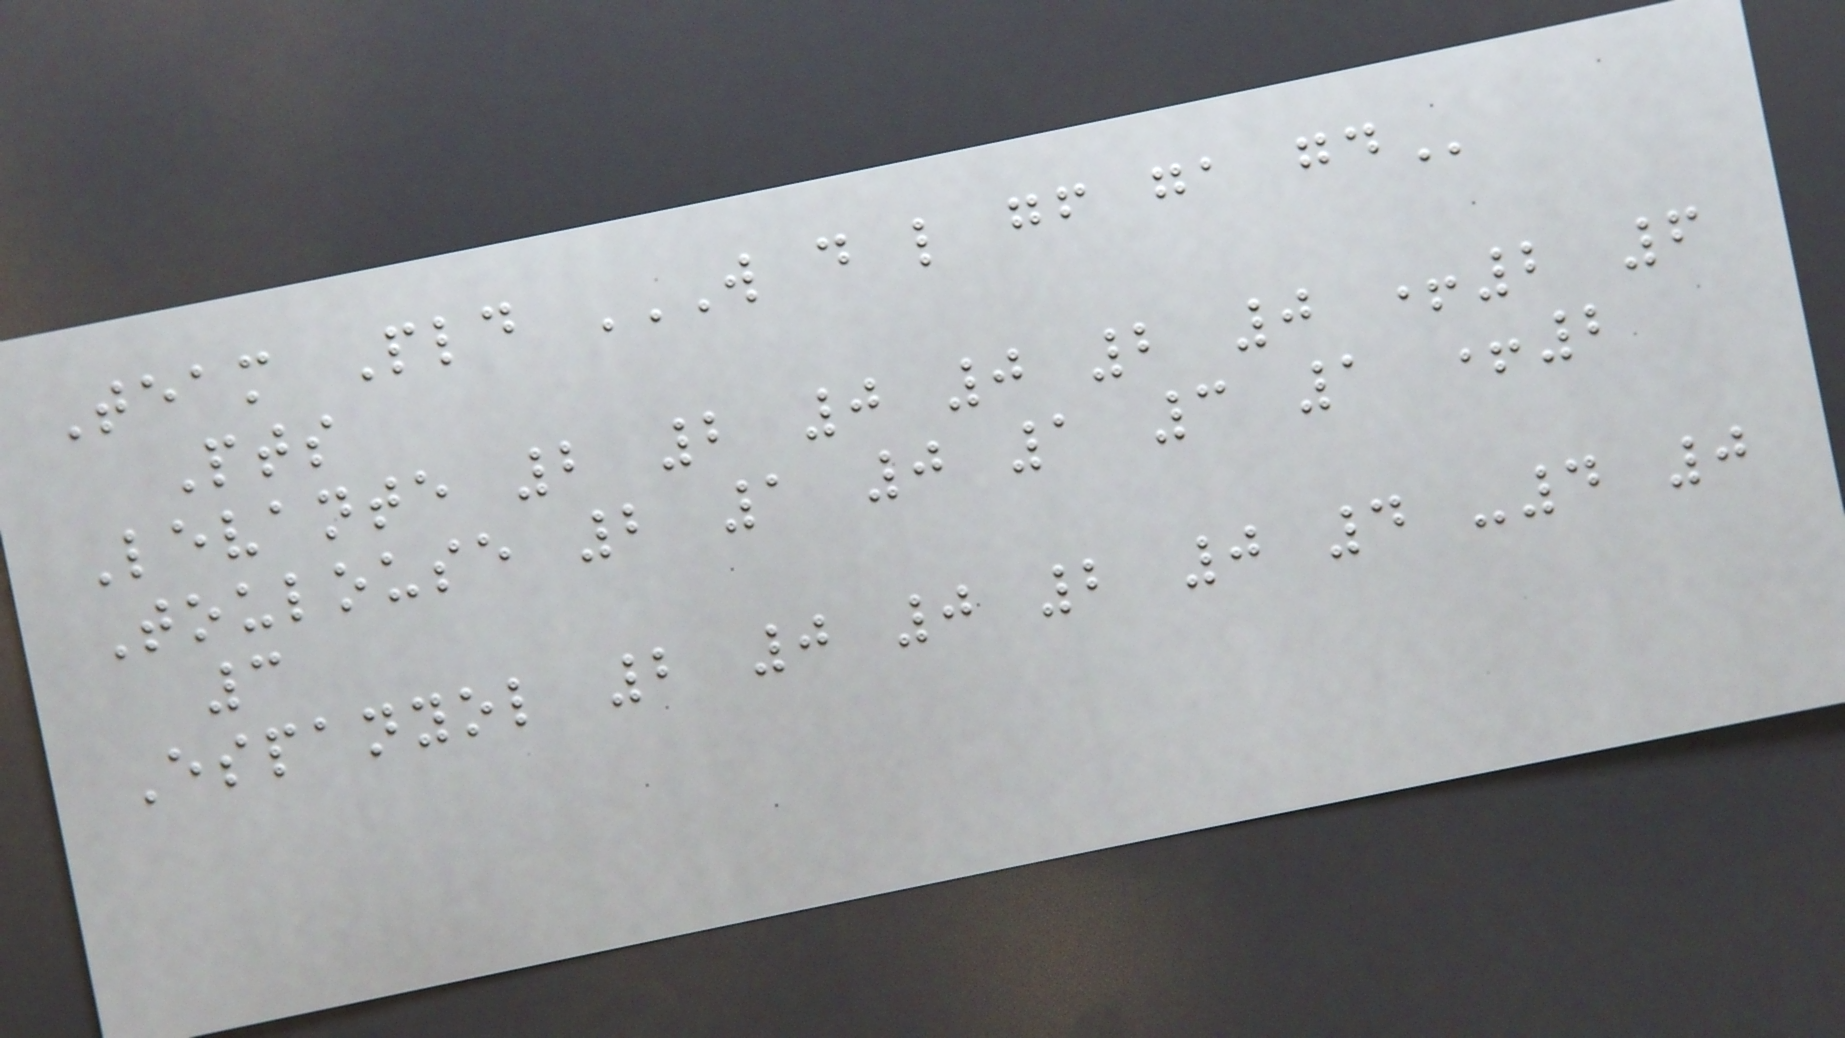Team Pld W D L GF GA GD
Pts
Levante 2 2 0 0 2 0 +2 6
Toulouse 2 1 0 1 3 1 +2
3
Espanyol 2 0 0 2 0 4 -4 0
